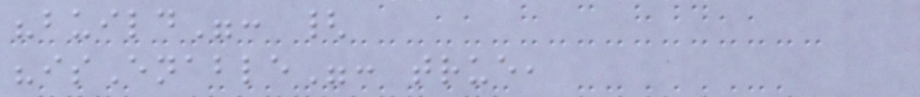"build": {
"isEnable": true,
